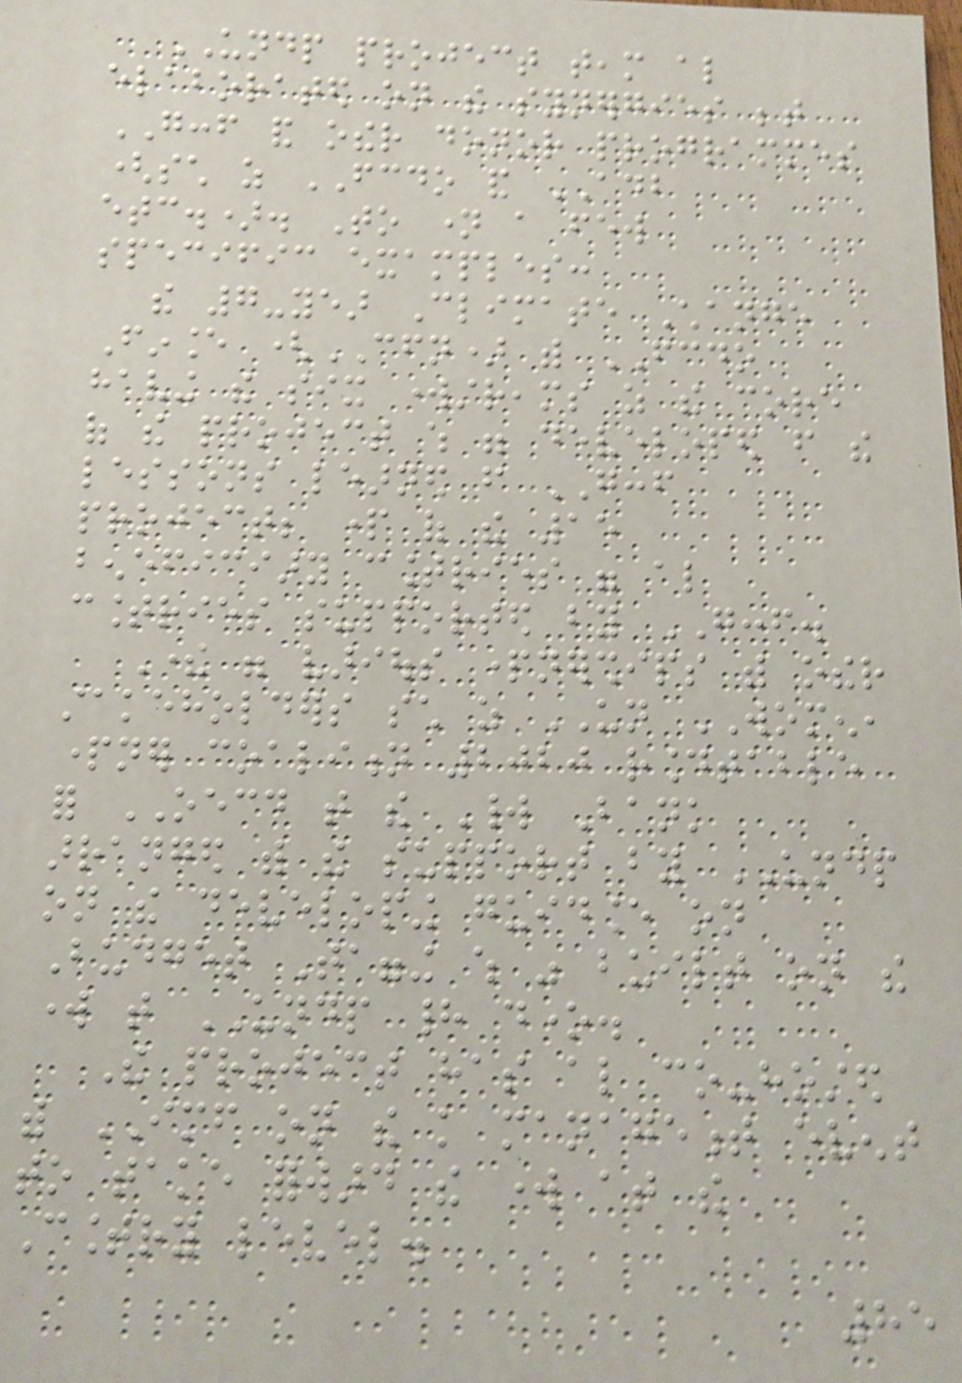UNDP project team also
elaborated on the synergies between
GCCF and other donor programmes
(such as FCDO and ADB
etc.). To name a few
specific examples:
the 7-year Climate Change
Finance (CFN) with FCDO
having the six workstreams as the core
of the project which were developed from the
lessons learned from GCCF
project; part of the 15
beneficiary countries were also
countries supported by GCCF.
There were various partnerships with other
stakeholders such as UN WOMEN,
partner coalition 2020 roundtable
for OECD that the World Bank
arranged with the support by UNDP
on the developing guidance on
Budget Tagging which was built on the
work that UNDP had done.
The project has also co-hosted
with IMF on the knowledge management event
to take forward the work at the
Country level.
85
